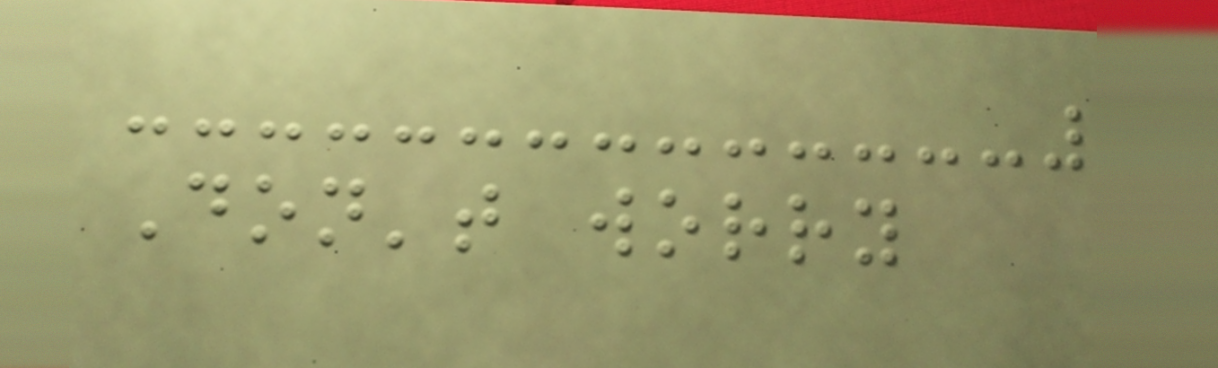Don't worry
